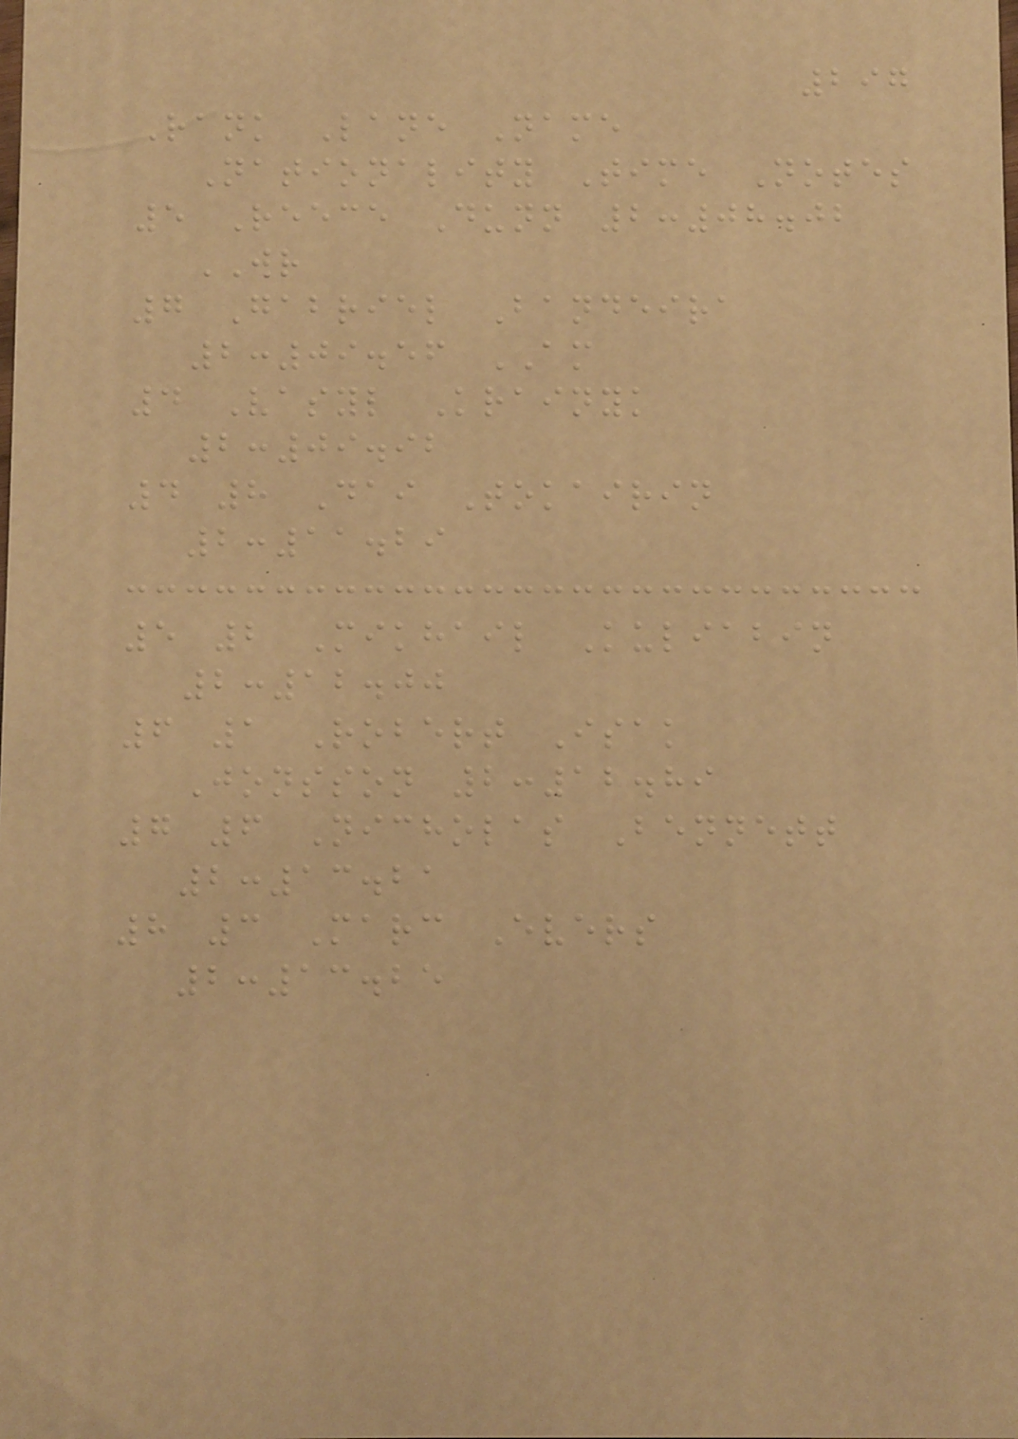297
Rank Lane Name
Nationality Time Notes
5 Reece Dunn 2:08.02
WR
7 Gabriel Bandeira
2:09.56 AM
4 Vasyl Krainyk
2:09.92
4 8 Dai Tokairin
2:11.29
5 2 Mikhail Kuliabin
2:12.00
6 1 Robert Isak
Jonsson 2:12.89
7 6 Nicholas Bennett
2:13.21
8 3 Marc Evers
2:13.25
